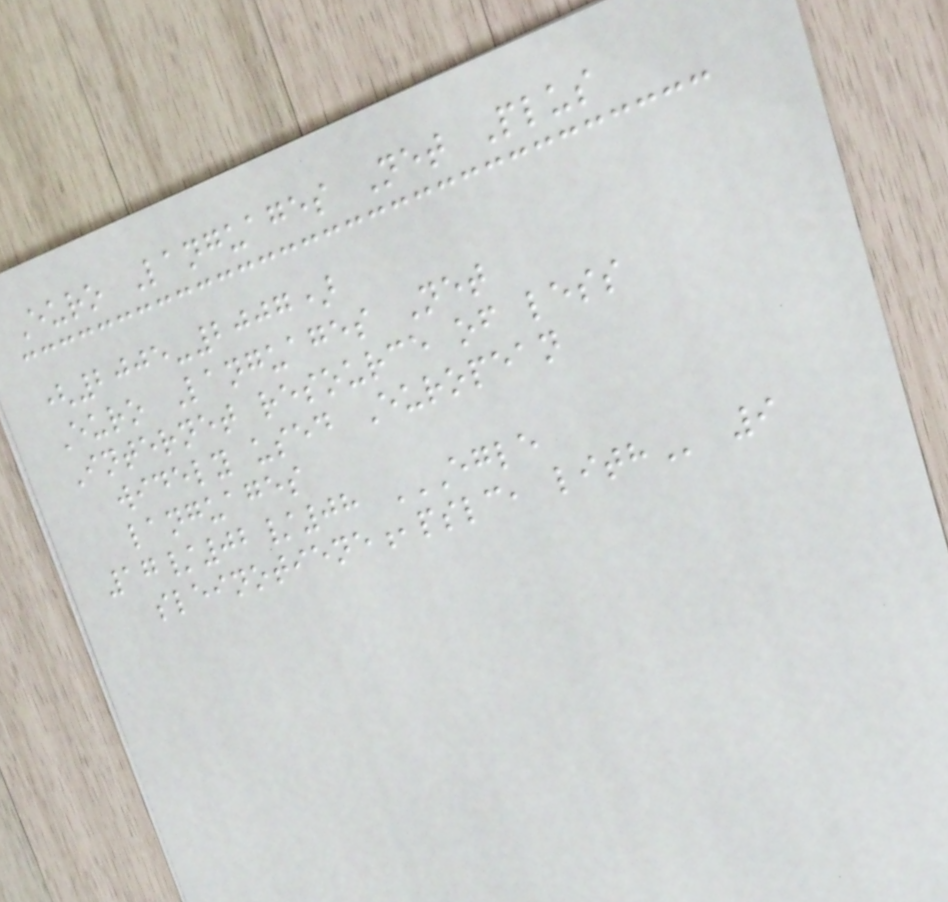Euro Languages Net Plus
(2005-2007)
Euro Languages Net
Internet resource of less
widely used European
languages
17/02/08 EGLE
SLEINOTIENE,PSLC, LITH 9
